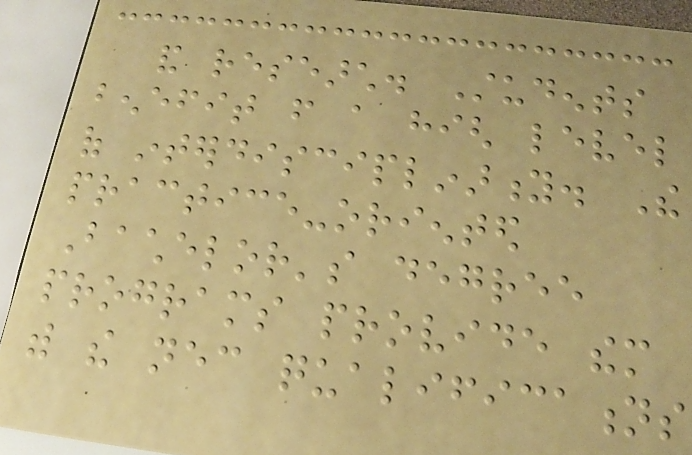and research. Students
benefit from a high level
of interdisciplinarity. The
practice-oriented
Bachelor's degree
programs provide them
with the necessary qualifications
